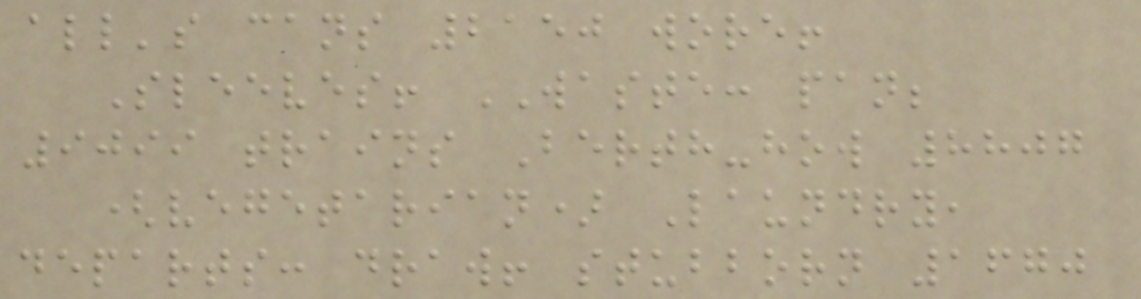all's cans 2150 wore!
Sleeves! WASTE: pan;
9099 trains Berth-how 8807
(vegetarian) Laundry,
departs: draw! stubborn 1670
